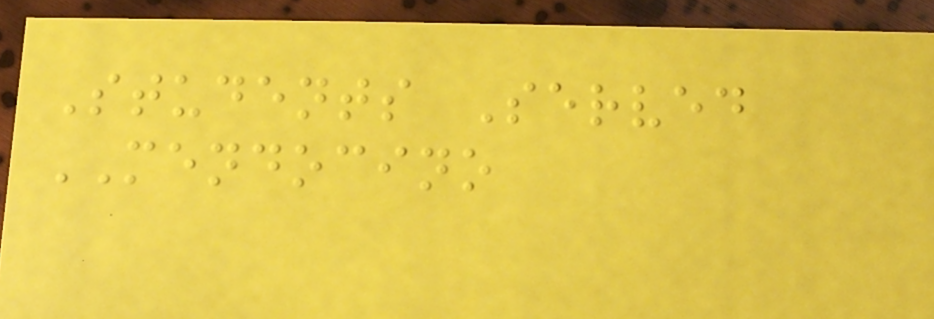Students Served
MENDOCINO
